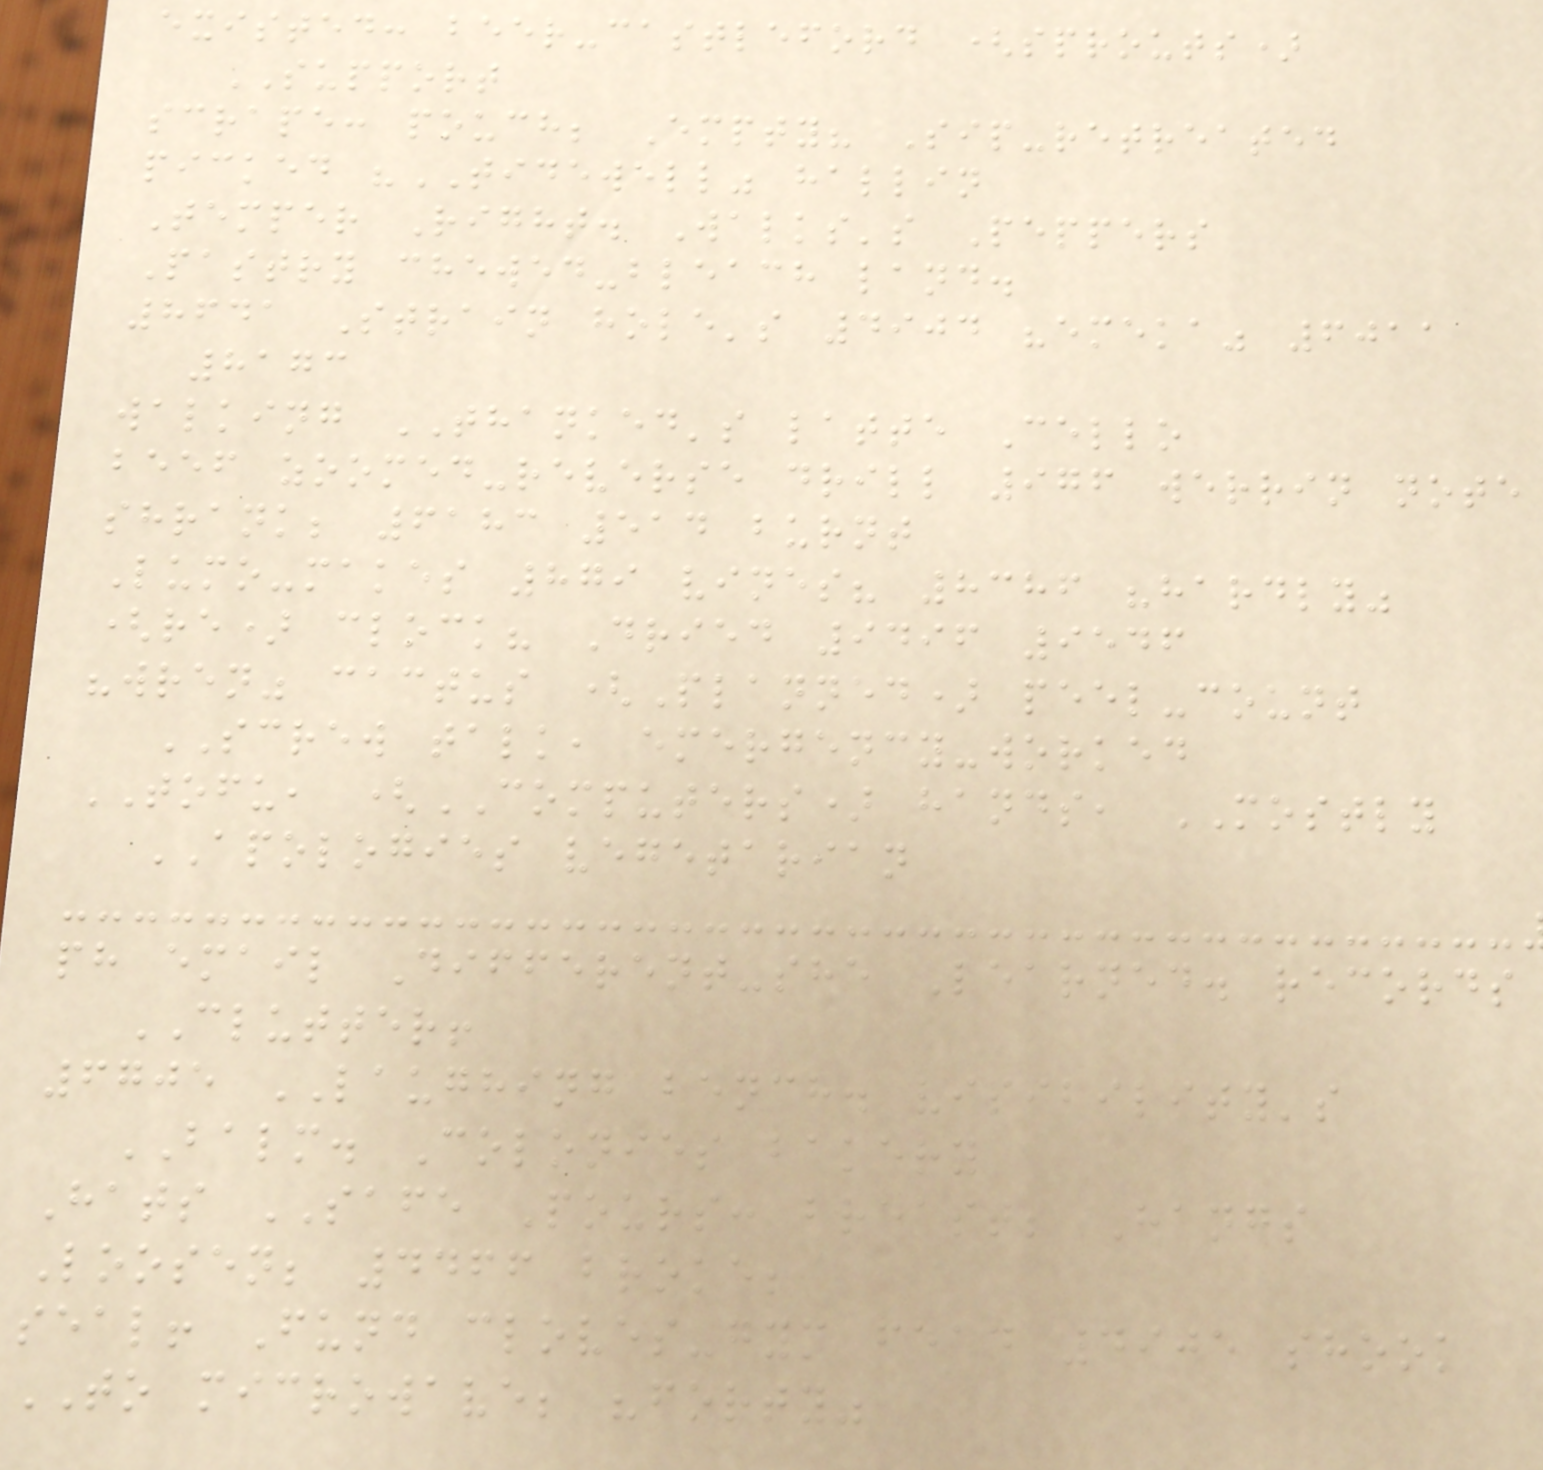existed: beer-castleford (sprouts)
SUPPORT
scrape: pouch; Empty? Sip-retreated
picked "TIDEWELL" hallin
Temper Right. Walks's Peppers
Pastry chewed-bleach land.
8641 Strain hole's 4904 "emeka" 6011
8173
walking THANKED's latte Cello
beef zoomed-reverse drill 976 werrin note
shrank; 6183 514 burnt
Lumo-makes 879 vines? 8386 "hardly"
(re) clock? Dried 9496 9546
"wren" cactus (Planned) peel-count
SCREW talk, emergency-worked
TOFU, (COMPUTERS) hands, MOSTLY
APOLOGIES vegetarian
ph email Different-she Learned. records
CLUTTER!
6705 LAUGHING bench. visibility's
BALM. Colonies bakery
Hats SAFE Pours: breast; Hangs
Loosen; 4466 broke;
seal! Fund cloves-gym feed 4905 shook
TO microwave; "forty"
